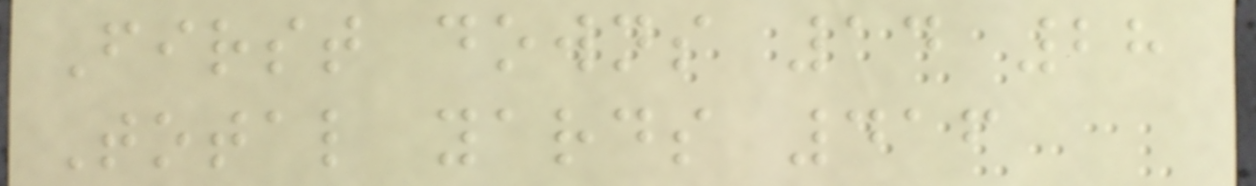First downs 14 28
Total yards 416
